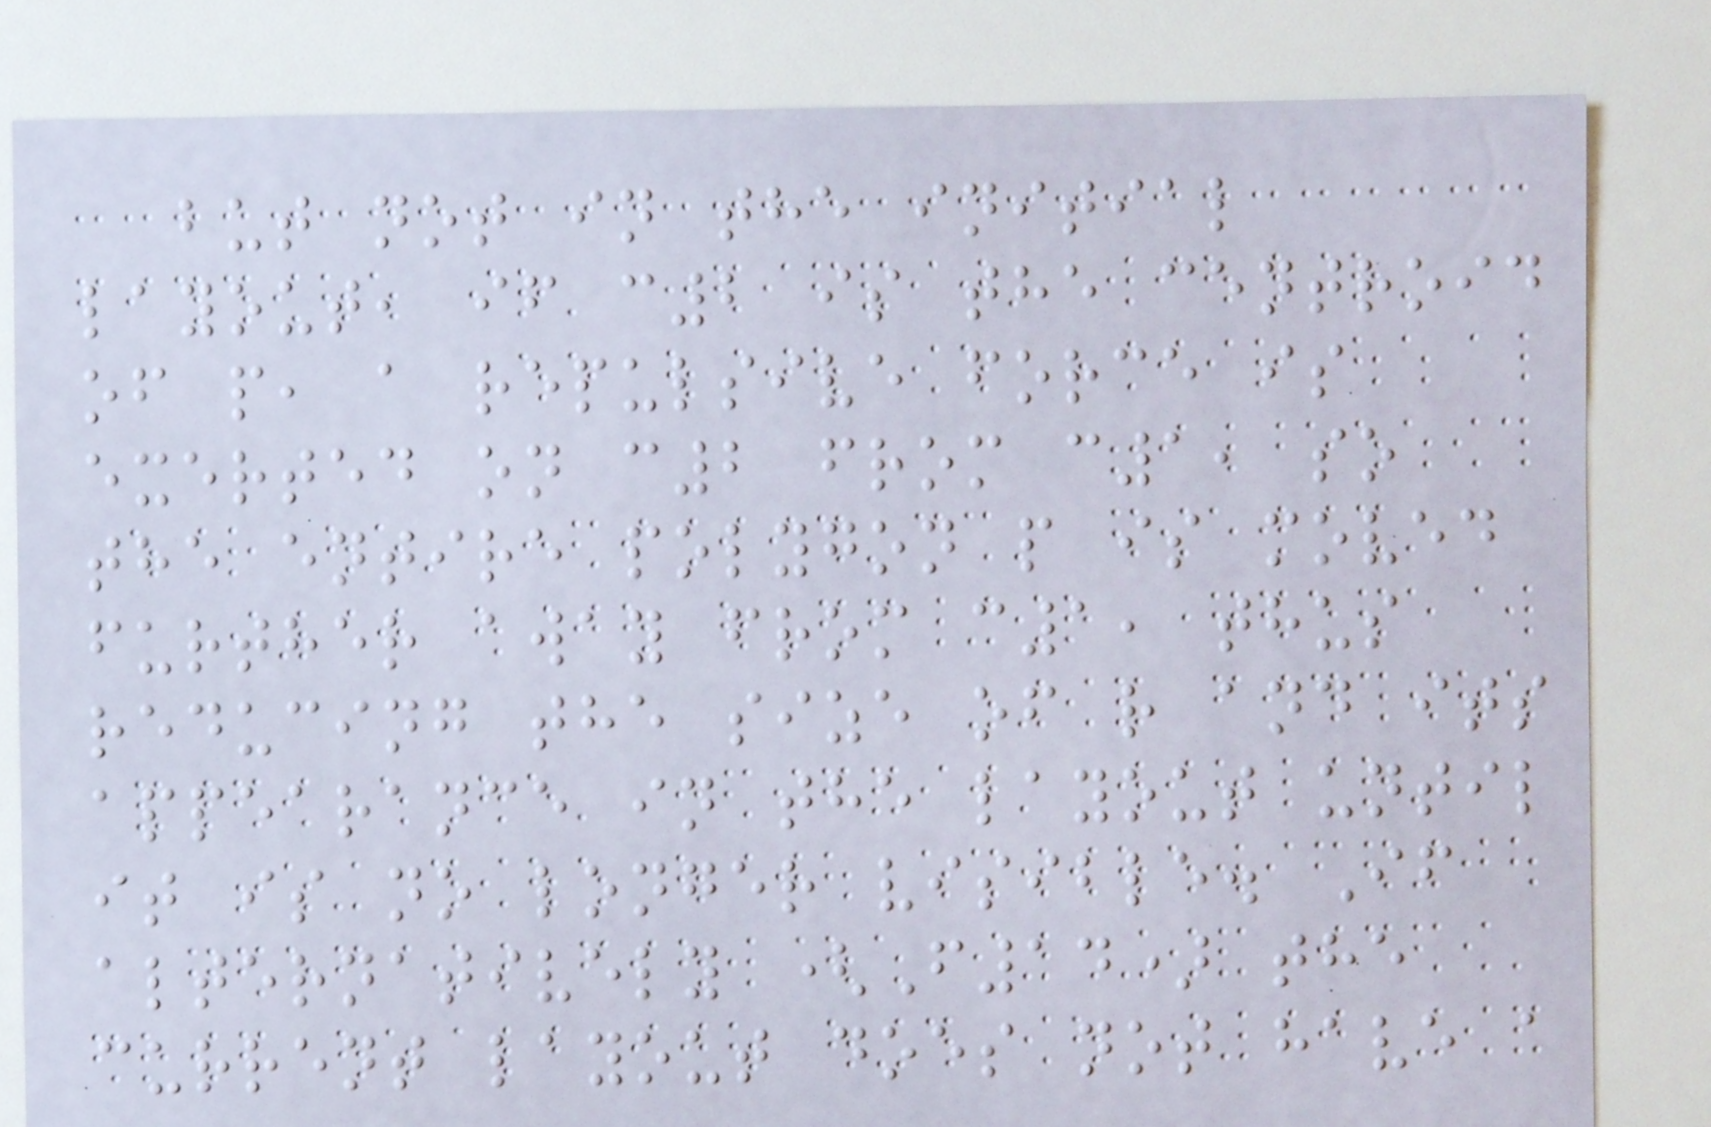but not in the initial
layout, if c2 is the centroid
of p, a repulsive force is
exerted on c2 from c1, so
the entire polygon p is moved
further away from c1, thus
reducing the size of r and its
appearance in the layout until
it is no longer visible. If
alternatively (F14) the
current layout does not have a
